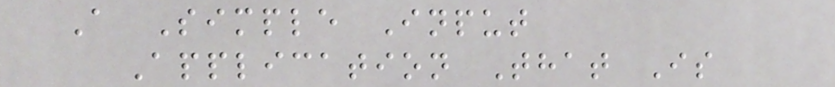A Simple Input
Application That Is
